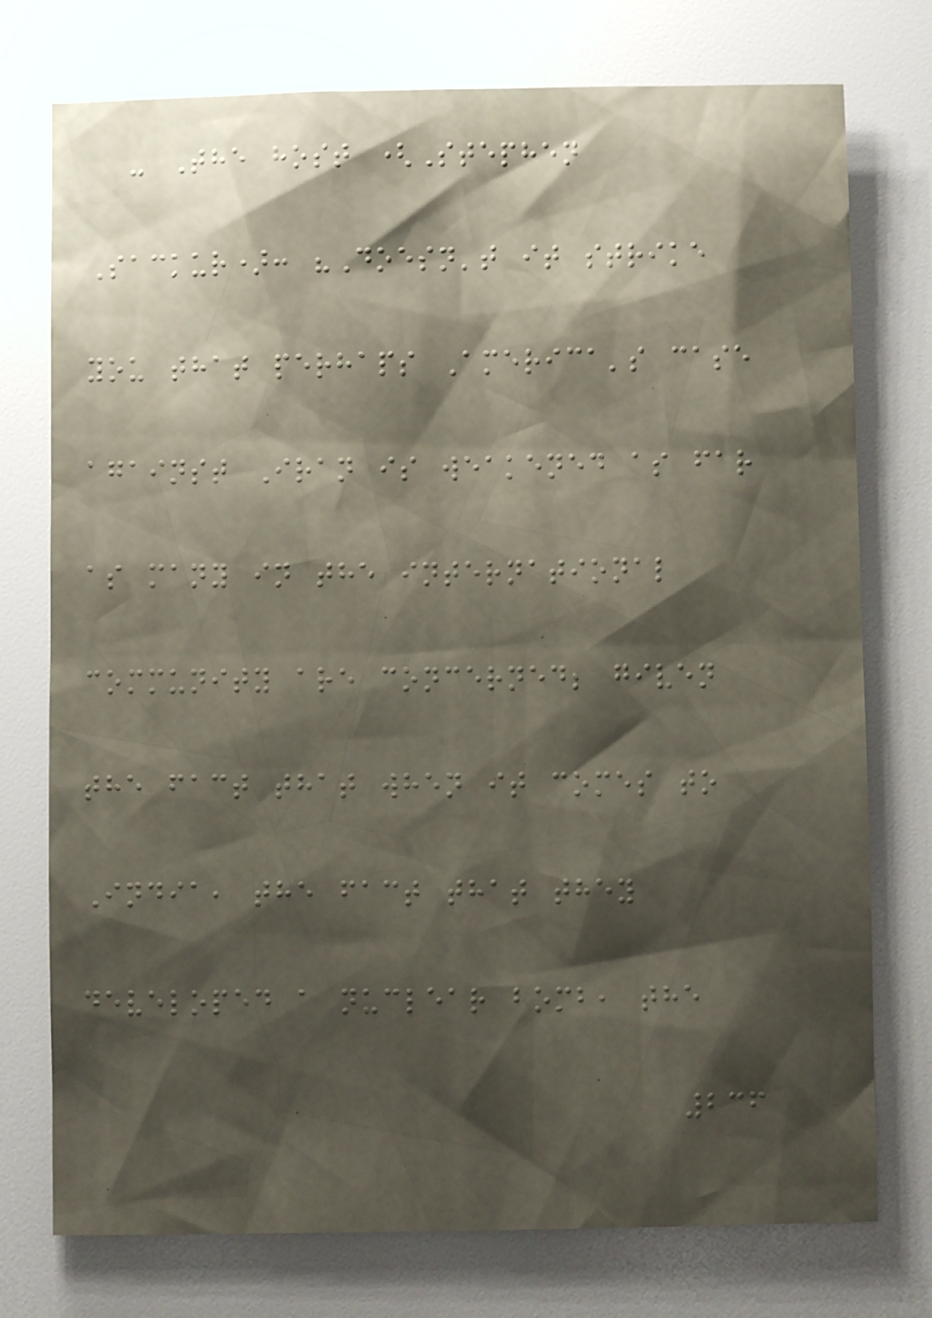- The host (Stephen
Sackur): "Doesn't it strike
you that perhaps America's case
against Iran is weakened as far
as many in the international
community are concerned; given
the fact that when it comes to
India, the fact that they
developed a nuclear bomb, the
236
